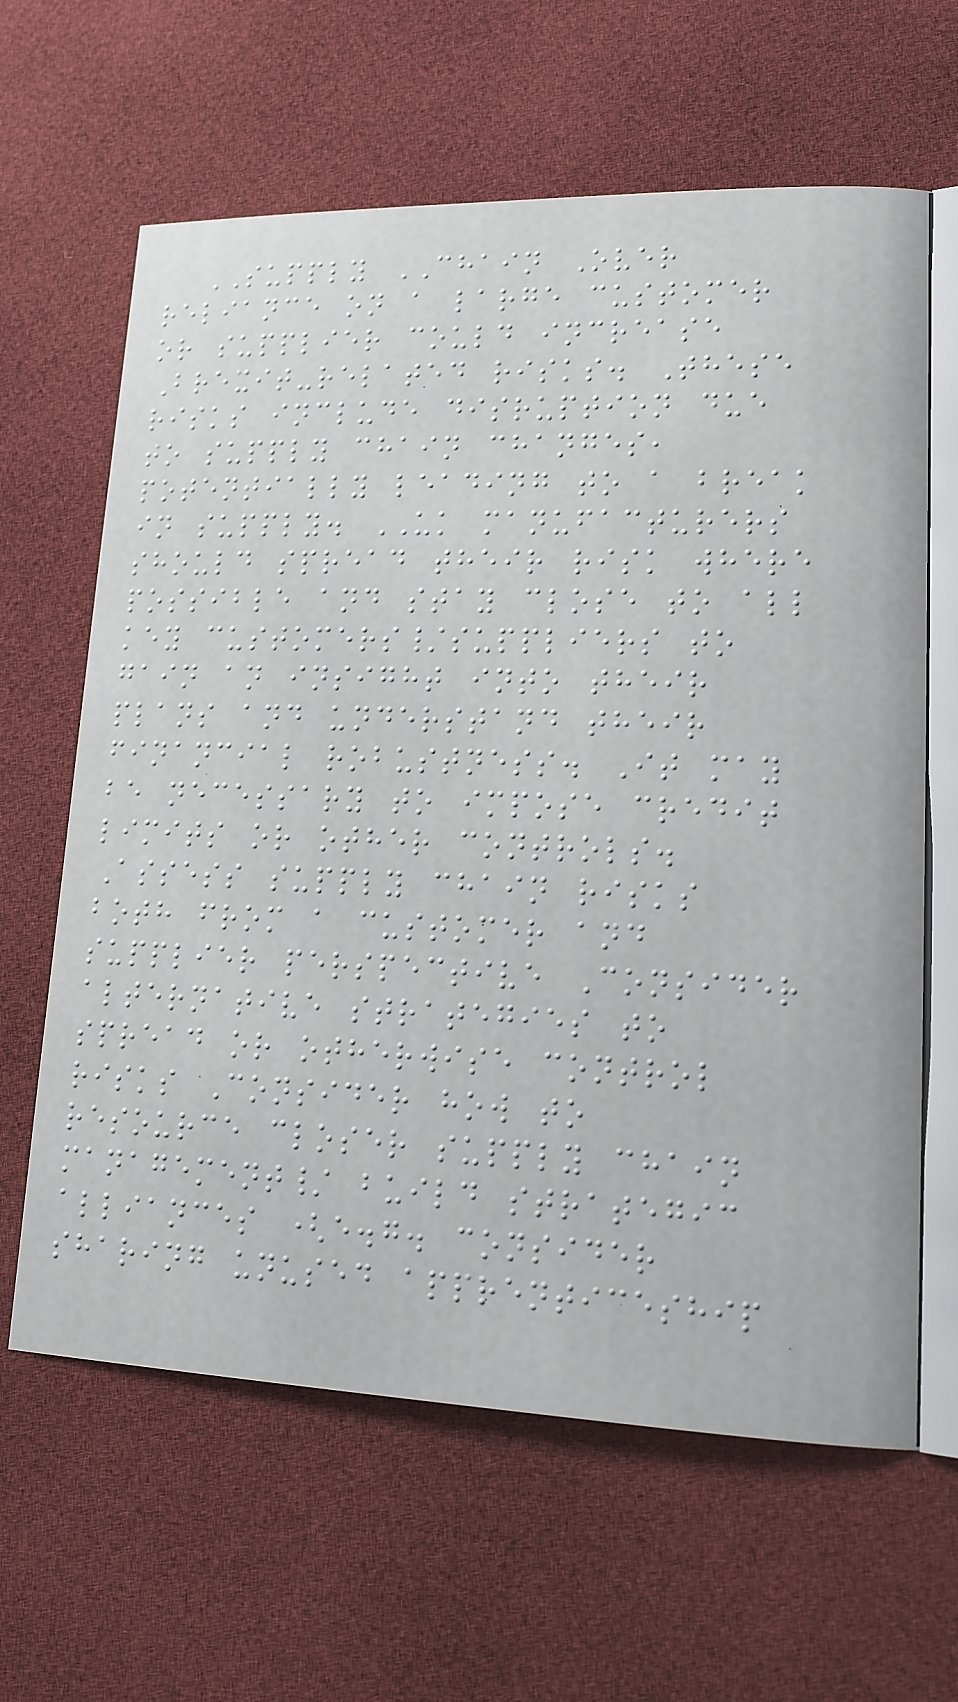SUPPLY CHAIN Over
reliance on a large customer
or supplier could increase
Brexit-related risks. These
risks include disruption due
to supply chain changes,
potentially leading to a break
in supply. UK manufacturers
should spread their risk where
possible and stay close to all
key customers/suppliers to
gain an insight into their
plans and understand their
financial robustness. It may
be necessary to impose credit
limits or other controls.
Assess supply chain risks
both from a customer and
supplier perspective Consider
alternative strategies to
spread or otherwise control
risks Consider how to
resource closer supply chain
management/ build strategic
alliances (e.g. consider
sharing unused apprenticeship
